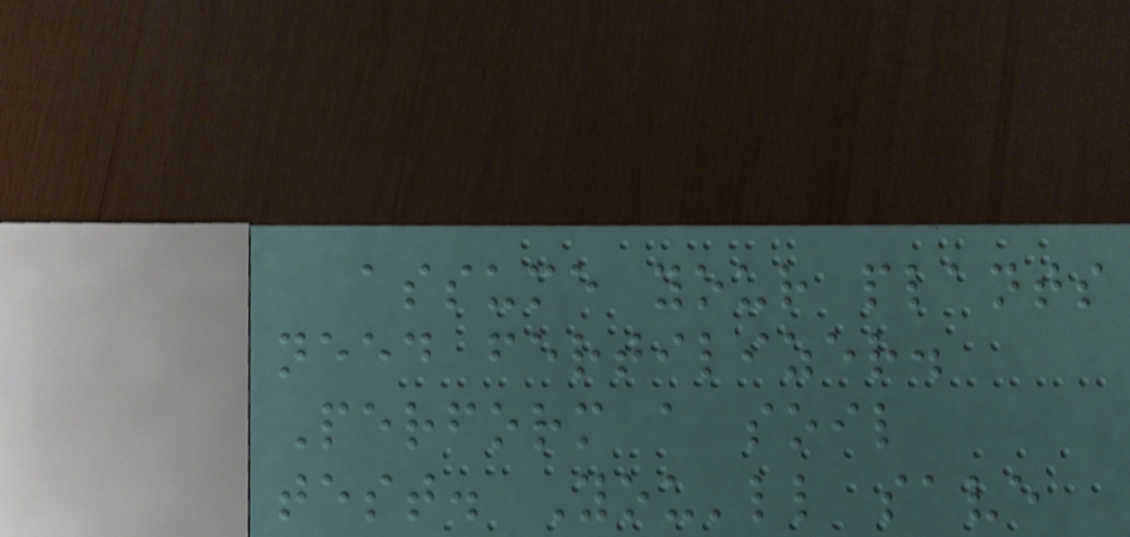assume your plants
need fertilizer.
Perform a soil
test. You'll save
